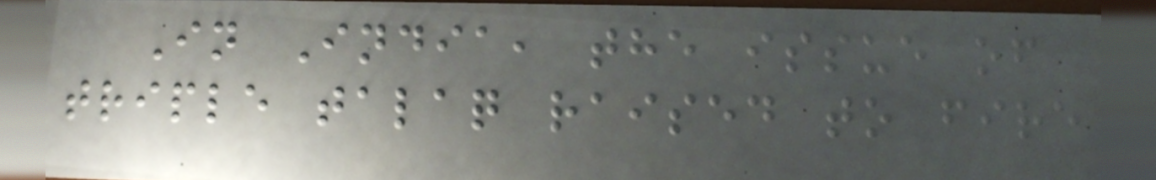In India, the issue of
triple talaq raised to fire
